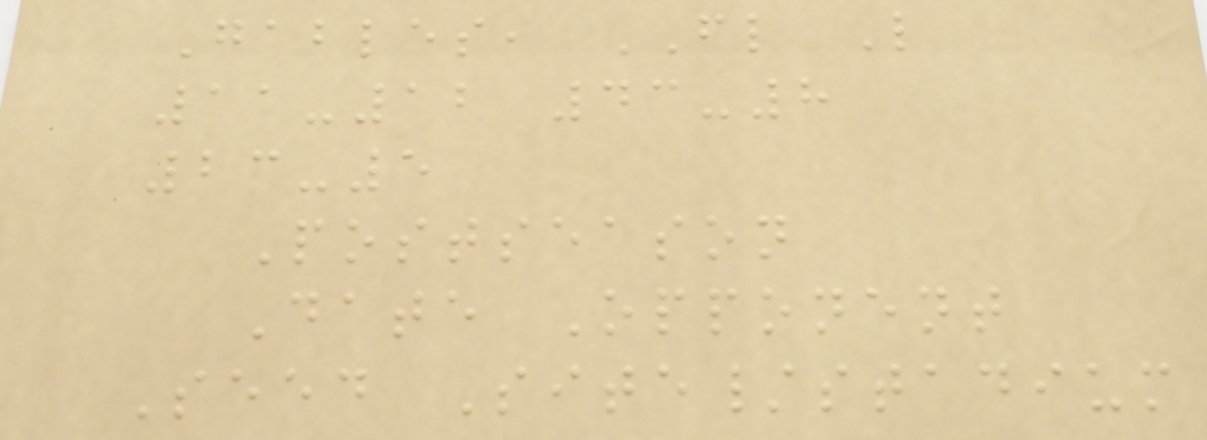Gables, FL L
11-12 43-8
23-5
Postseason
Date Opponent
Seed Site/stadium
